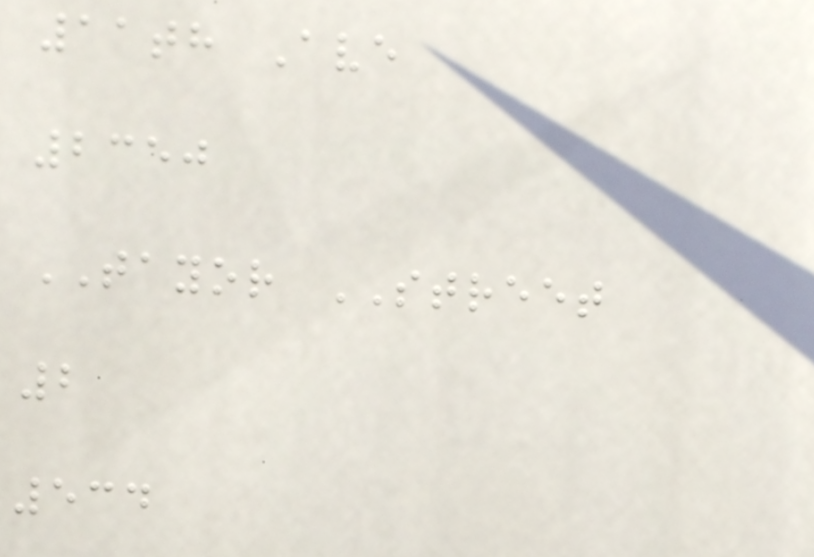11th Ave
2350
TAYOR STREET
2
534
